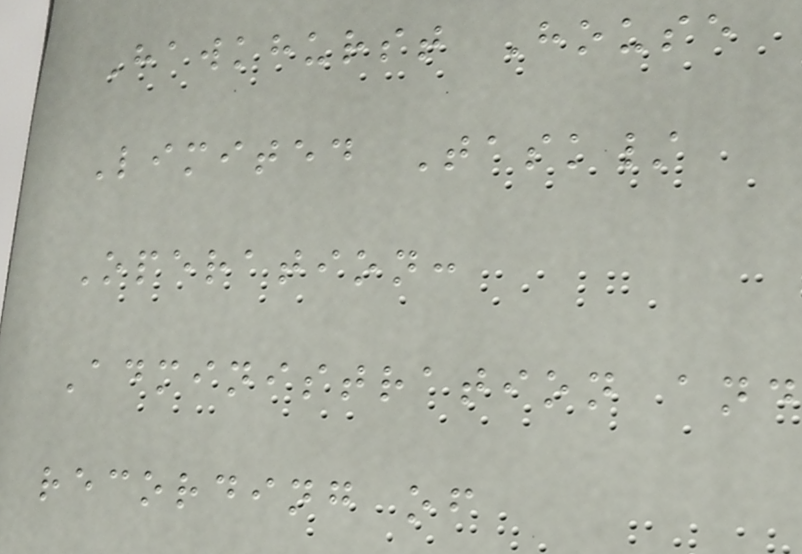Hawkhurst House
Limited Task/
Operation:
Administration and
recording of
